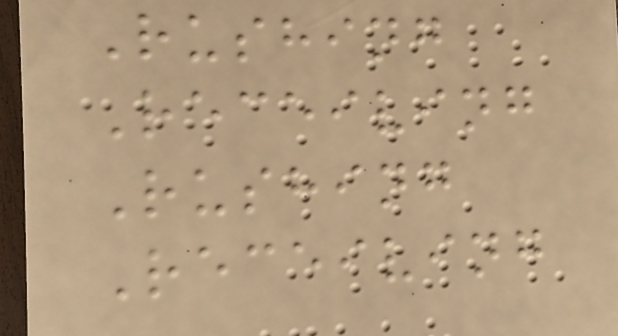Rushing
Receiving
Rushing
Receiving
